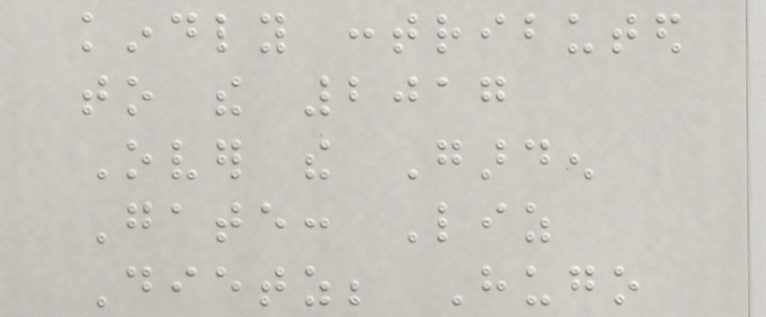kindly contributed
to the 2017
Over the Garden
Gate: Liz
Dietz; Hugo
